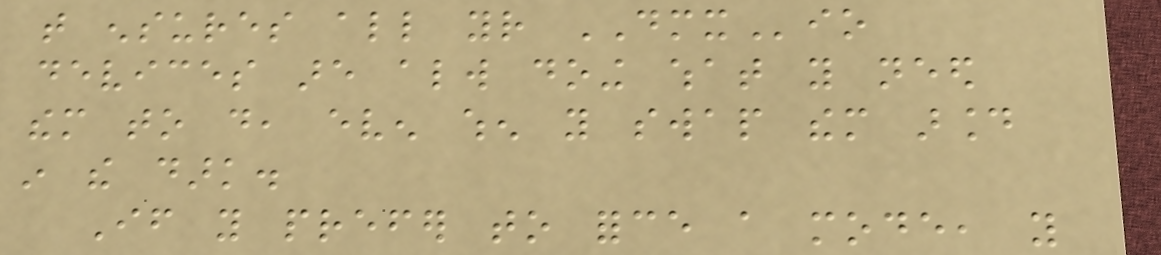that ensures all your DMXio
devices are always doing what you need
them to do, even when you swap them around
in the dark.
If you prefer to force a mode, you
